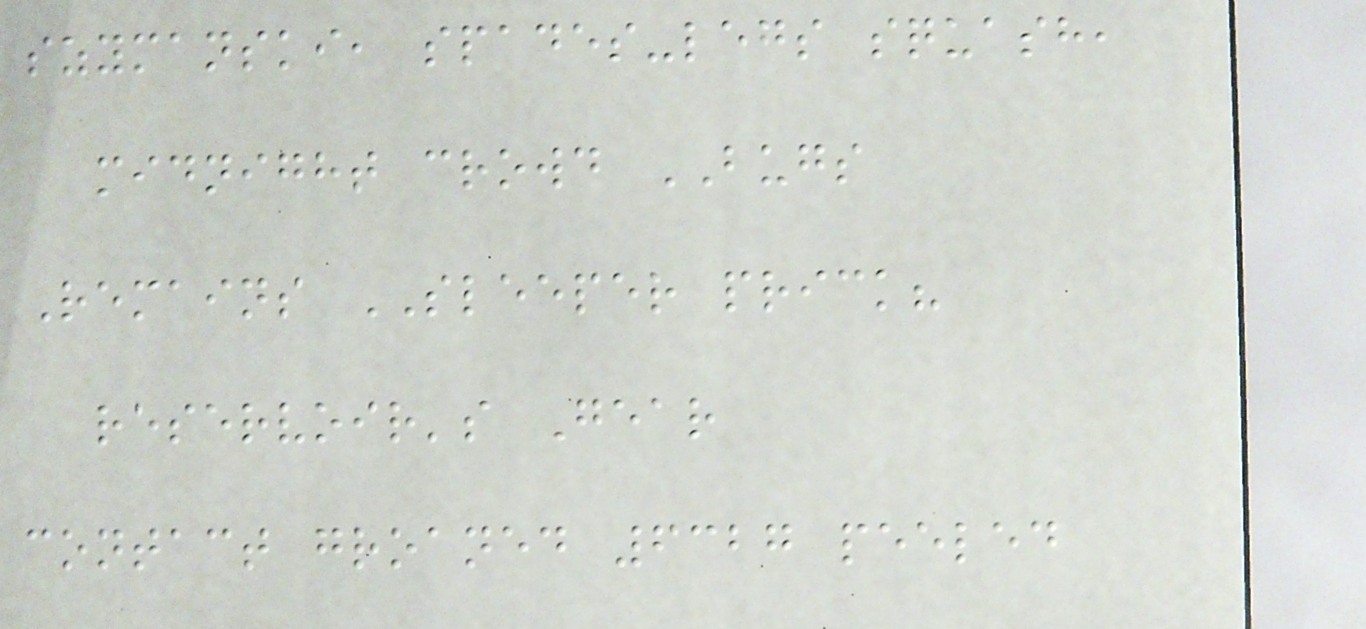szymanski, spades-legs squash,
midnight crowd BUGS
Remains SLEEPER prick?
reservoir's Gear
contact groaned 6327 peeled
